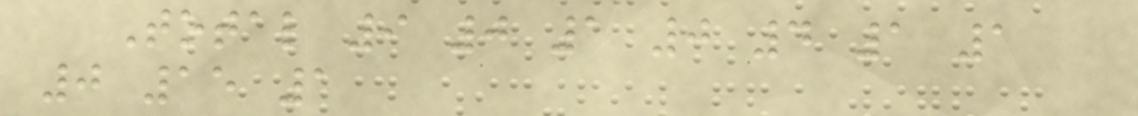Total 9 0 1 0 4 1 1
0 15 1
